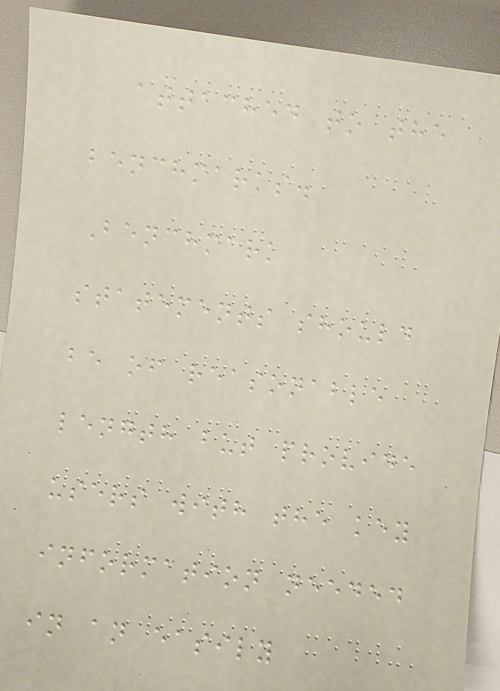attached to the
benchmarks.
Benchmark
statements should
be of reasonable
length but provide
users with the key
information needed
in an easily
